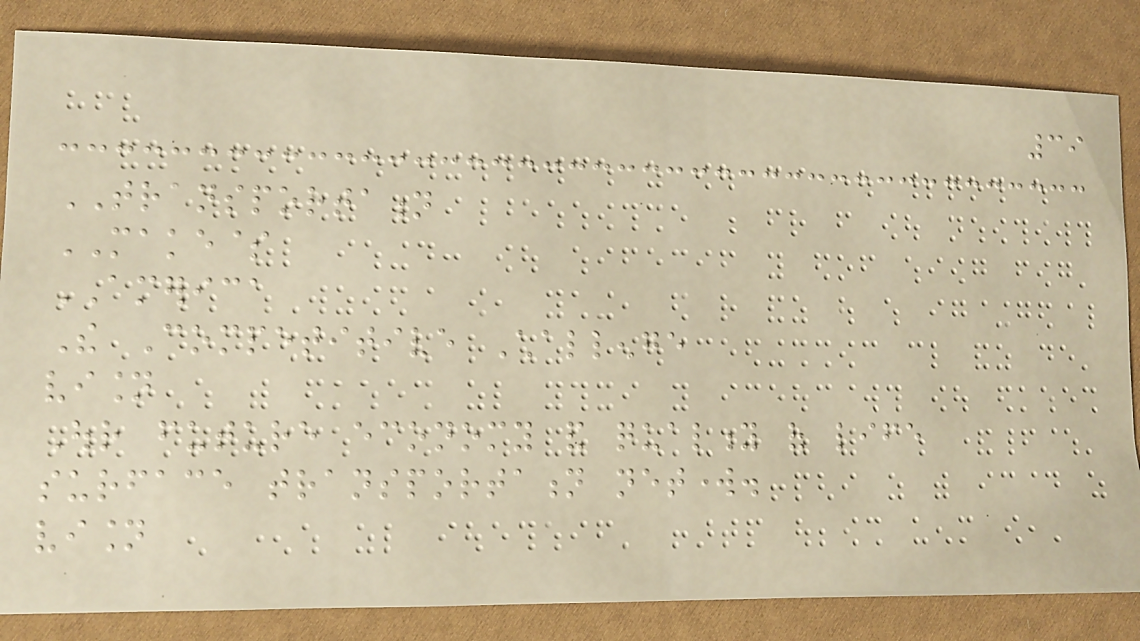39
TRANSPORTATION
MAKE$
AMERICA
The Competitive Challenge
vision
Our future economy and quality of life
surface transportation network.
vision
